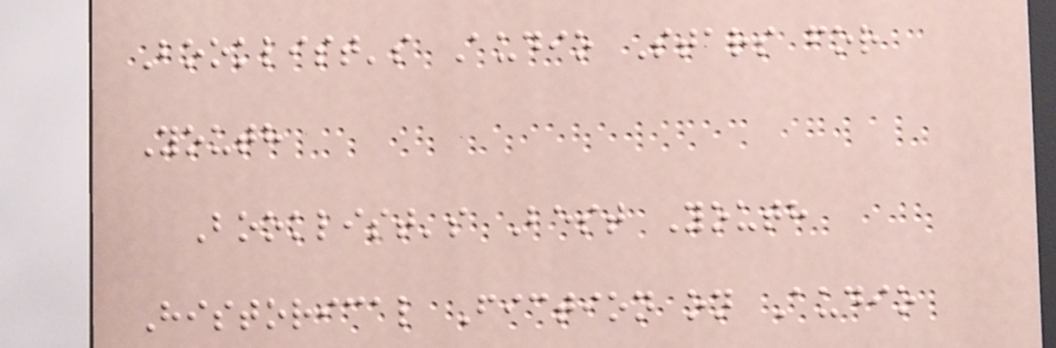Booklist's Audio Stars for
Youth
Booklist's Best Youth
Historical Fiction on Audio
